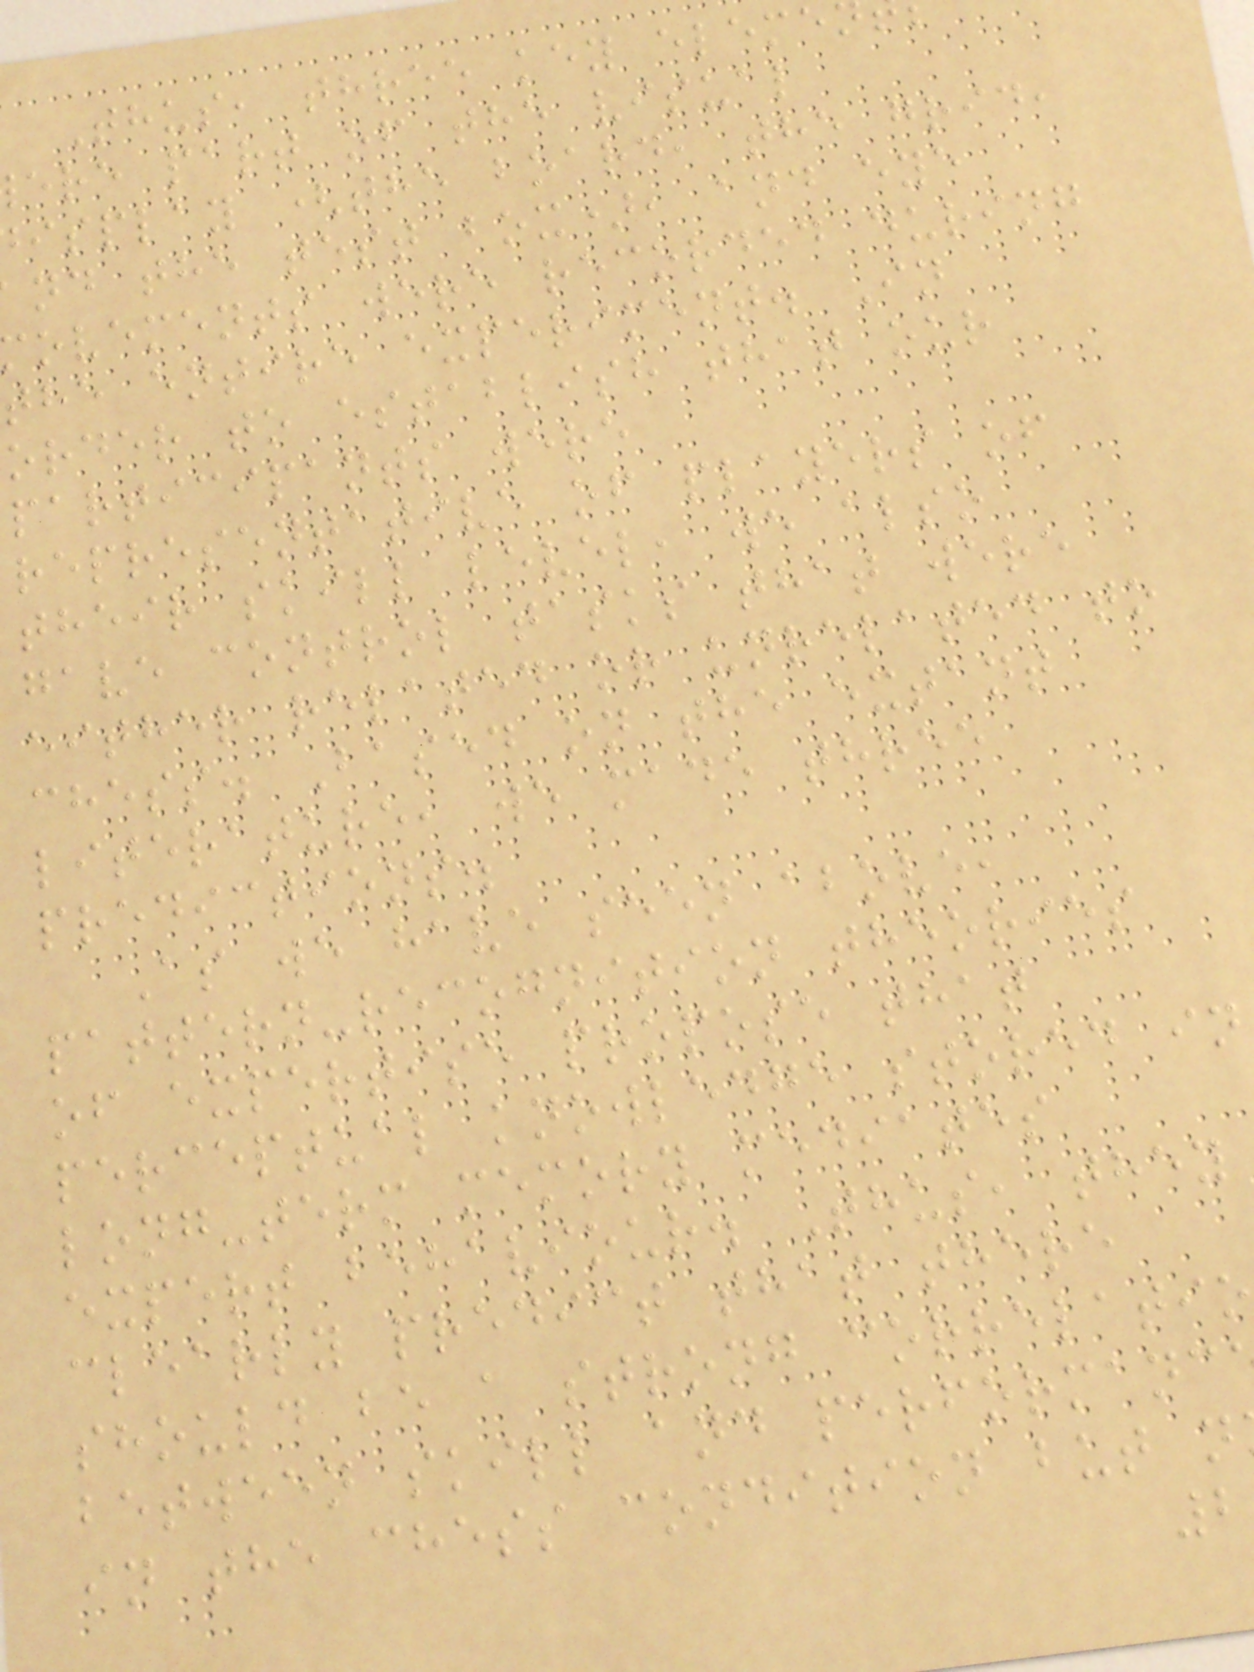Thus, three key eleme
ere part of the visual
isplay (the board, the grid,
nd the test box), and eye
ovements were recorded during
the entire experiment. In
order to establish that our
participants were
representative of players of
their skill level, we also
gave control tasks that were
either related or unrelated to
chess. Based on the extant
literature, we made three
predictions.
As we have seen above,
pattern-recognition theories
of expertise propose that
perceptual knowledge stored in
long-term memory mediates
expert behaviour. Thus, they
clearly predict that there
should be a strong correlatio
between skill and performanc
in the chess condition but n
